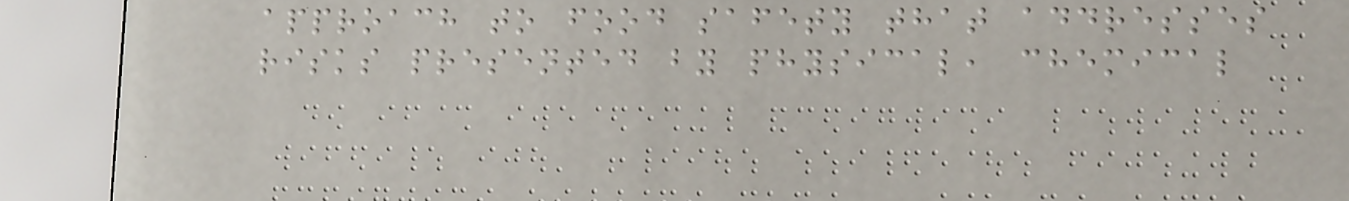approach to food safety that addresses
risks presented by physical, chemical
